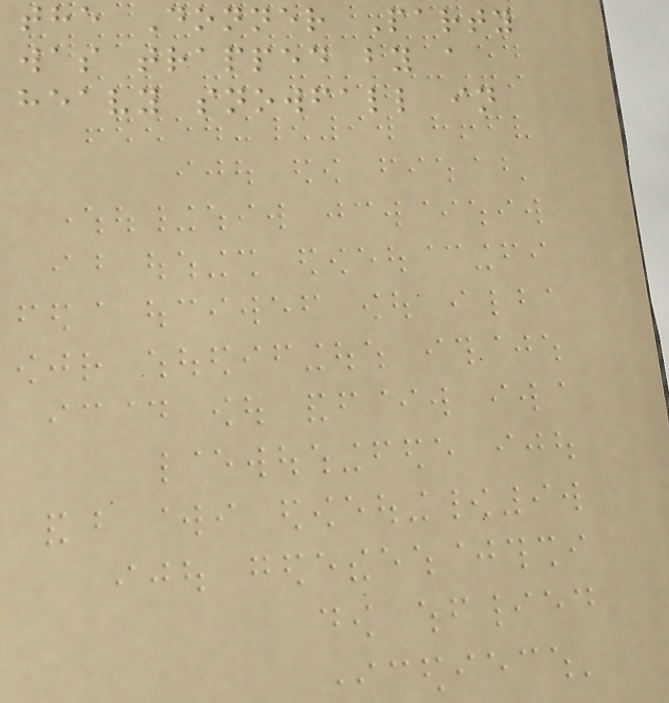the Donner Party
was trapped by a
heavy snowfall in
